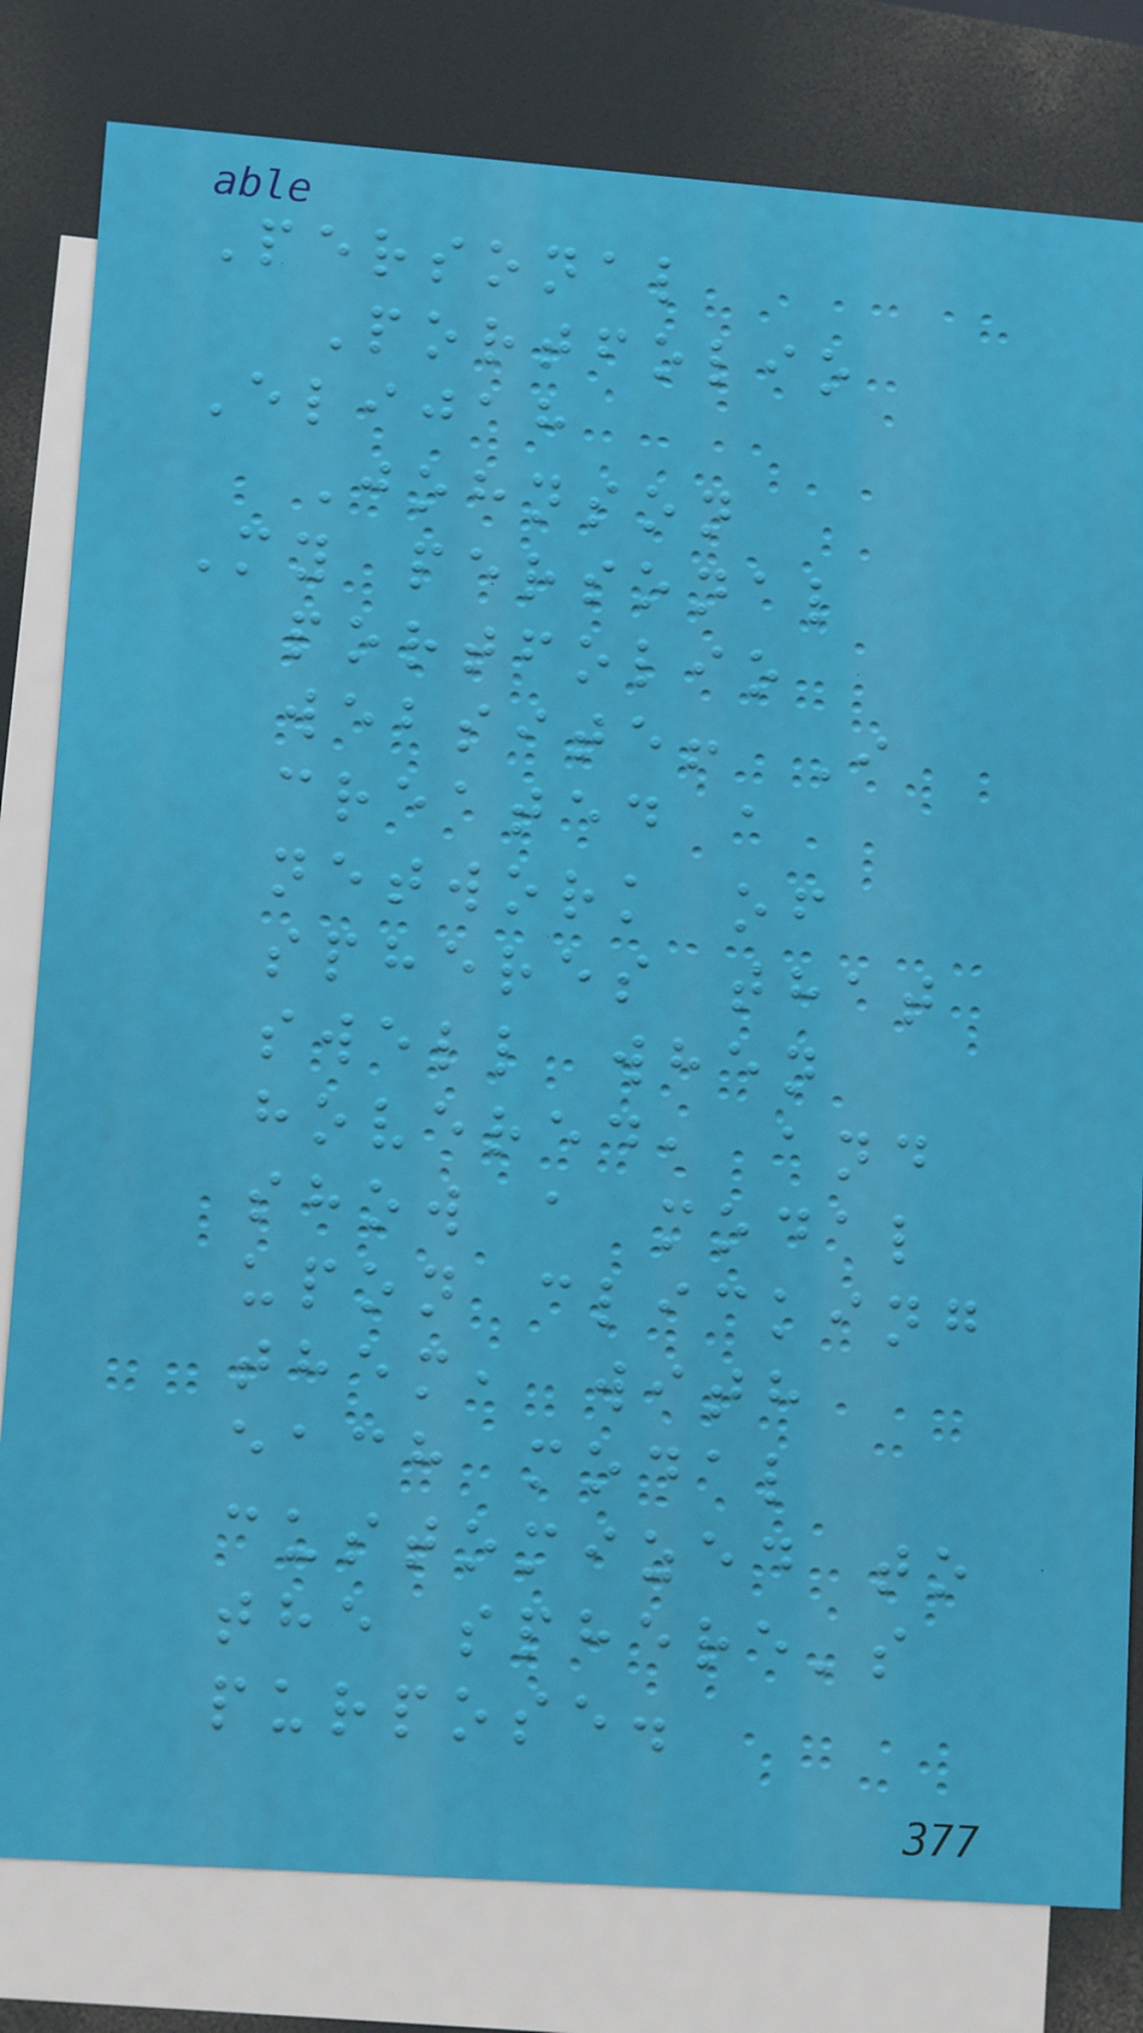Personal
Portfolio
Elijah
Johnson
My personal
portfolio
website! I
created a
network of
spheres that
swell when
hovered, and
show a modal
upon clicking
them, with
each modal
customized to
the sphere's
purpose.
